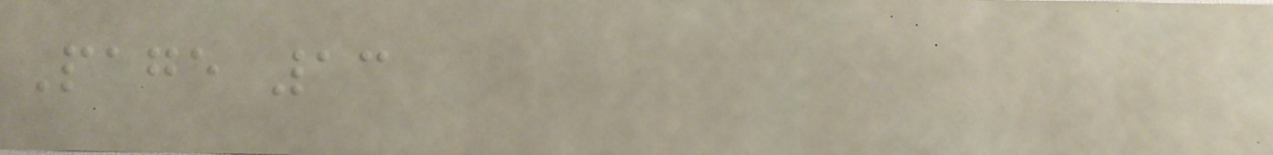Page 13
